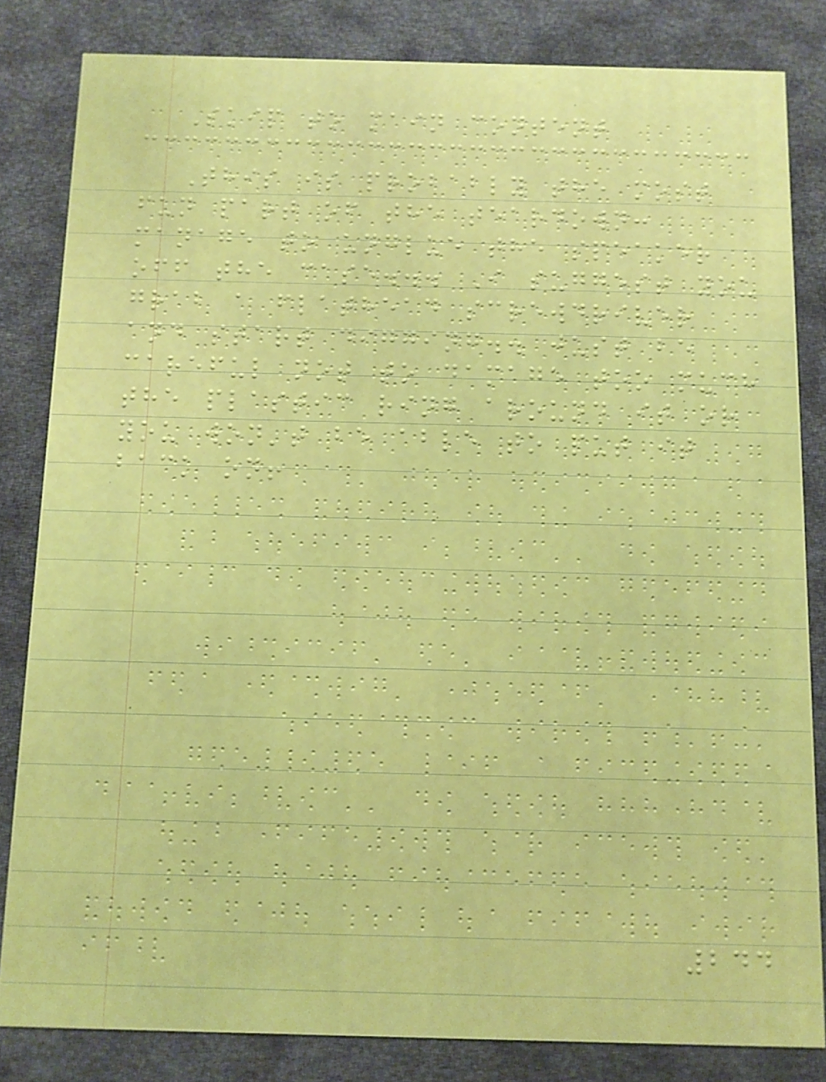Skip to main content
This is probably the most
fun part of the teardown:
manage to unglue the speaker
off the case... I suggest you
grab a flathead screwdriver
and start digging.. just be
careful not to damage too much
the plastic ring around it or
you won't be able to put it
back on!
244
